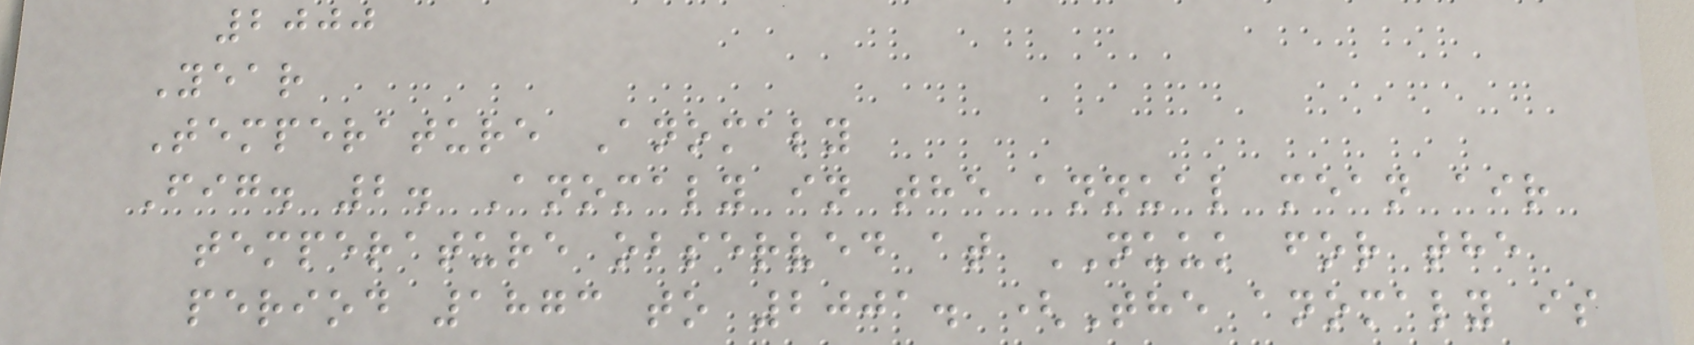2000
Year
Temperature Anomaly
Fig. 2. Anomaly in the annual mean air
temperature observed at NUUK for the
period 1873 to 2001. (The anomaly is
